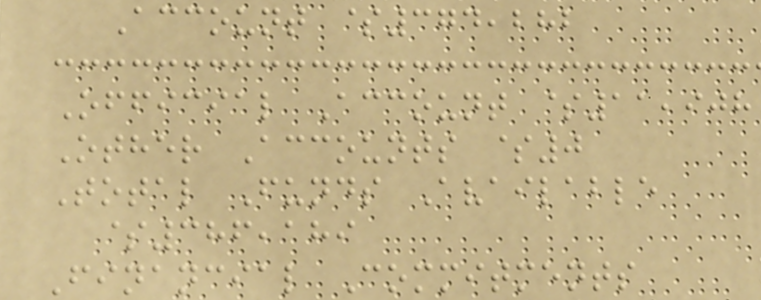Account $374,282
Official Account $11,908
Other Accounts $0
Total Funds Available
$386,189
Financial Commitments
